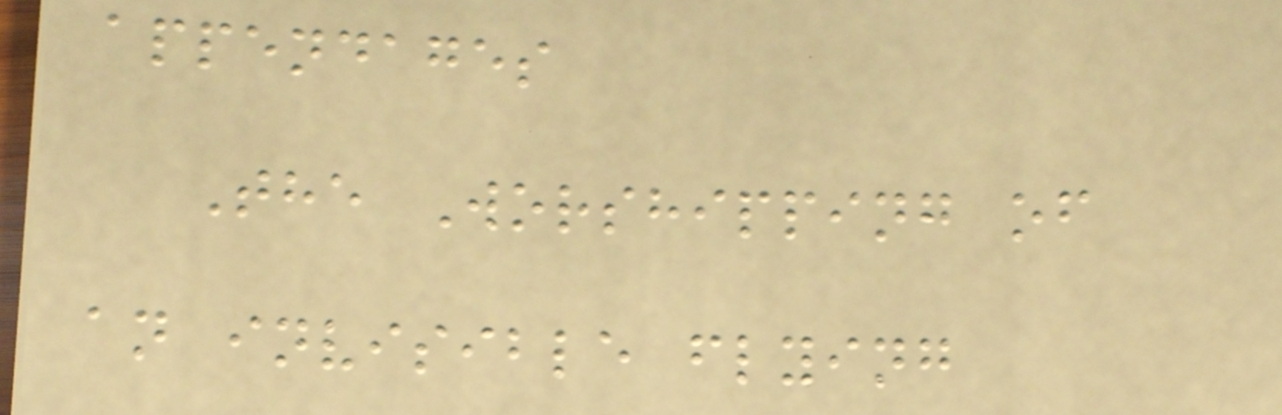appendages
The Worshipping of
an invisible flying
